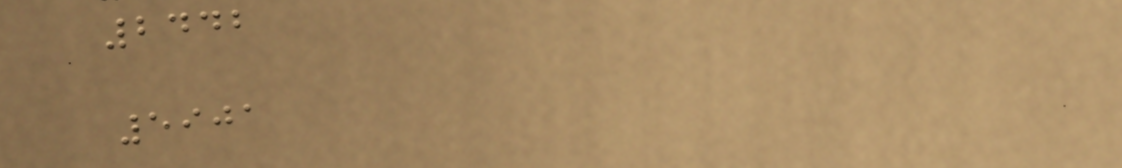2442
5901
